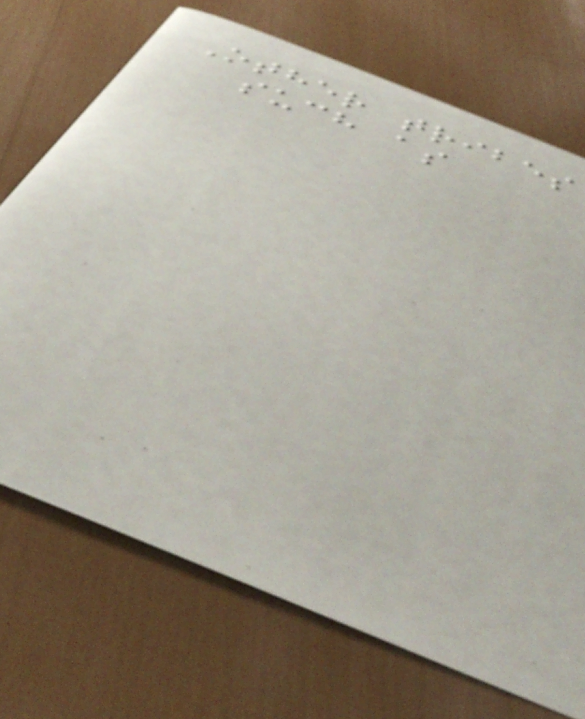Other tribes
such as
